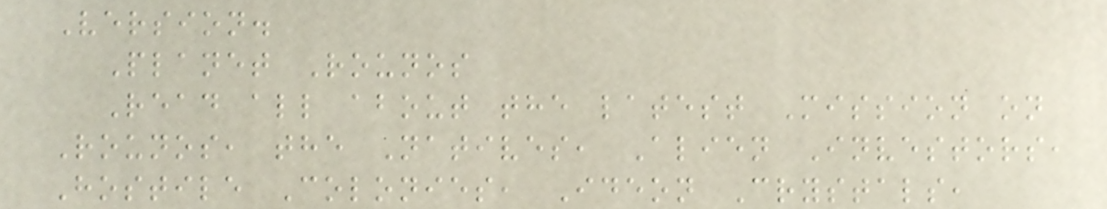Version.
Planet Rounos
Read all about the latest Mission on
Rounos, the Natives, Alien Investors,
Hostile Colonies, Ideon Crystals,
